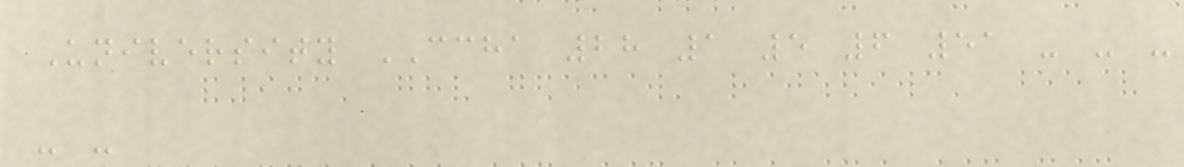University CCHA 28 1 5 6 51 - - -
- -
